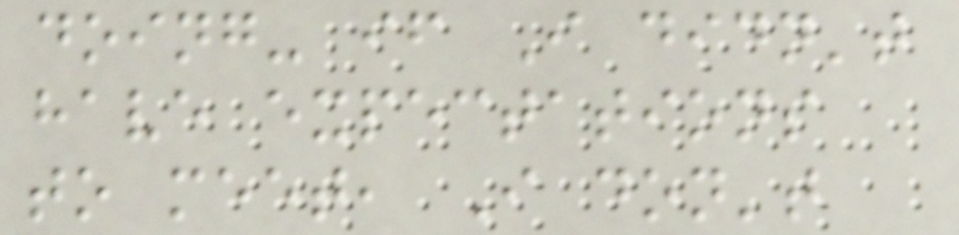doing- if I didn't
have expectations
to meet, I don't
